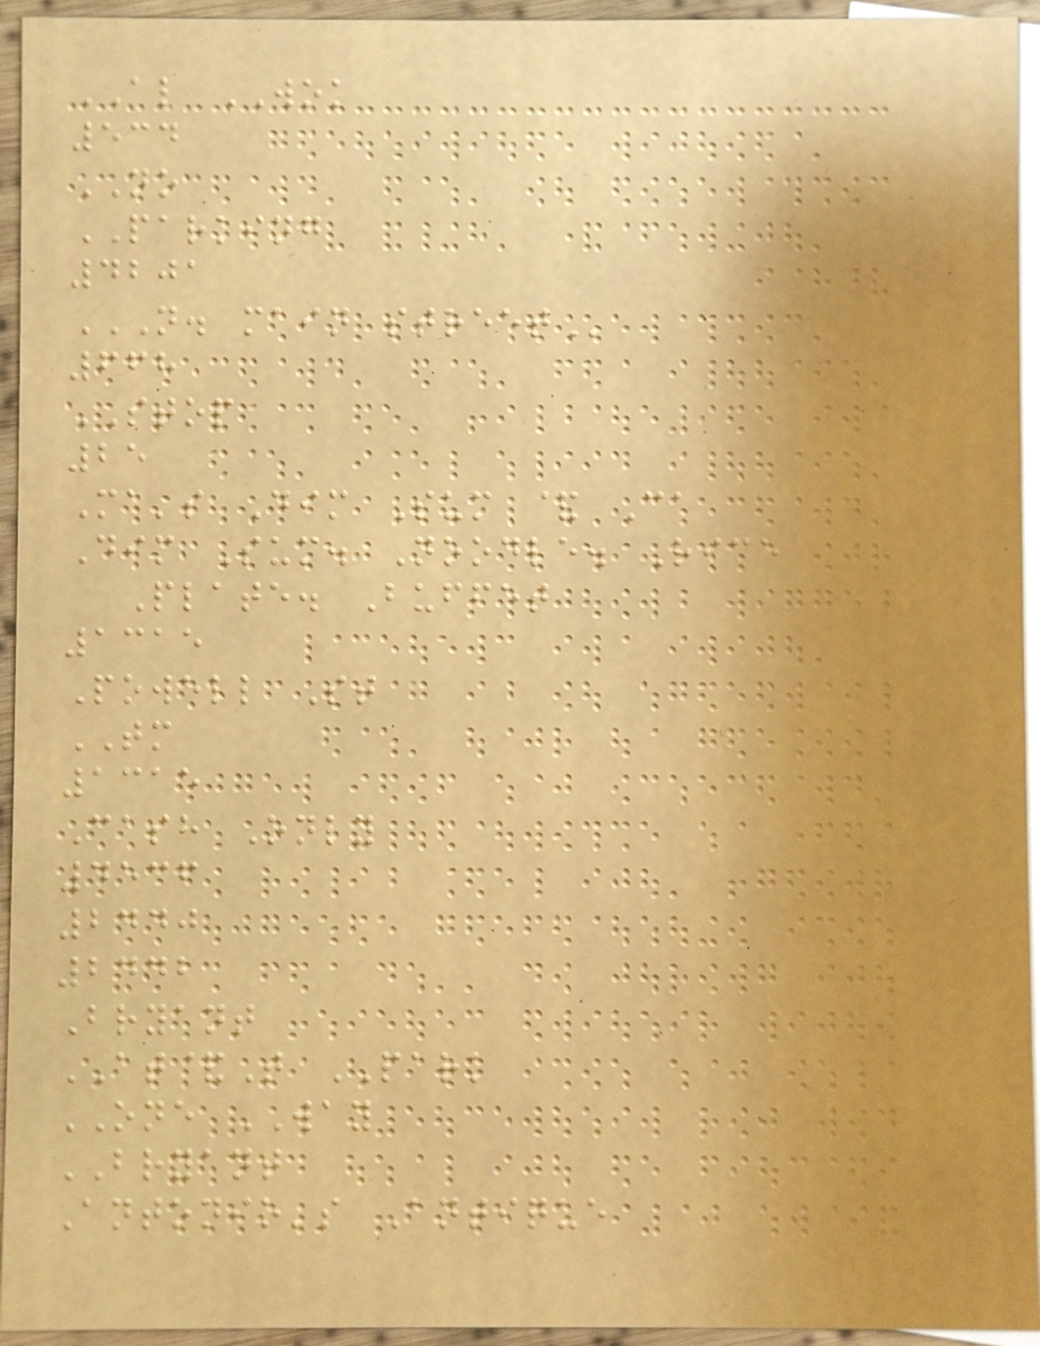AL WOK
534
NO
PARKING
4201
N. MAIN STREET
668
STOP
25
Ma's Dim Sum & Ca
Dim Sum. Noodle. Rice
Plate. Buffet
1315
Powell St
TM
1315
Cash Only
4536
2440
2442
Bryant
AT&T PARK
ONE WAY
BRYANT
Antonio's Antique
